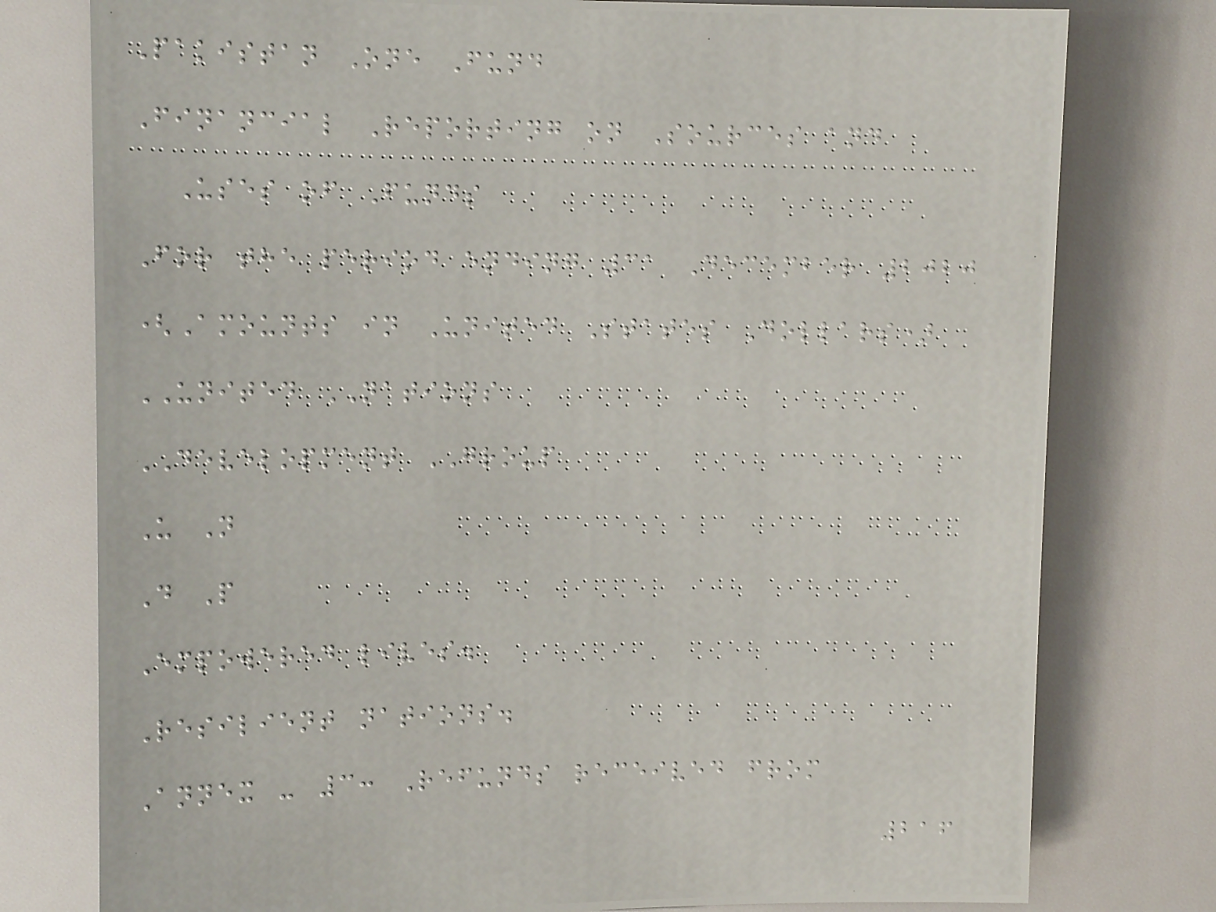Pakistan One Fund
Financial Reporting on Sources and
Uses of Funds
For the period ending 31 December 2020
(Amounts in United States Dollars)
UNITED NATIONS
DEVELOPMENT GROUP
U N
D P
Empowered lives.
Resilient nations.
Annex - 3: Refunds received from
216
